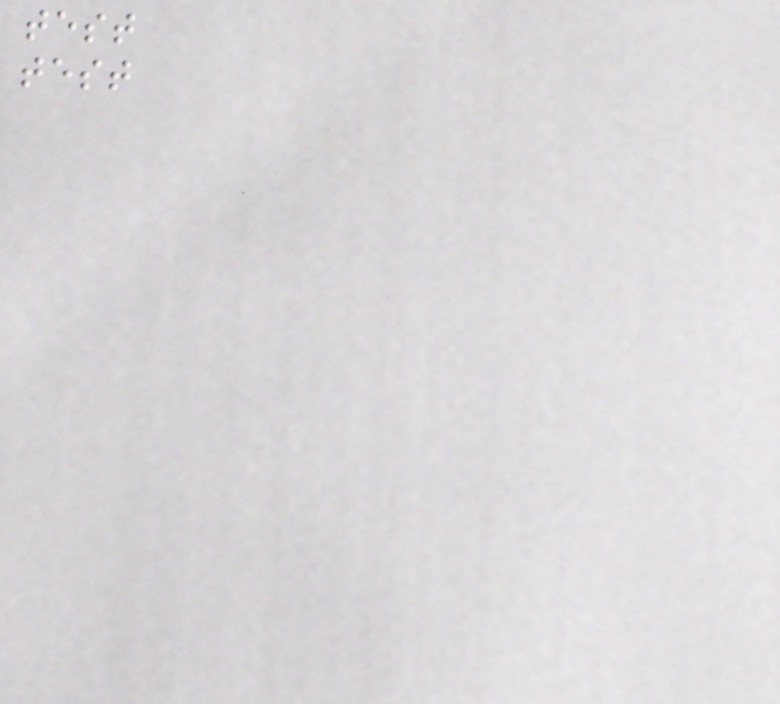test
test
